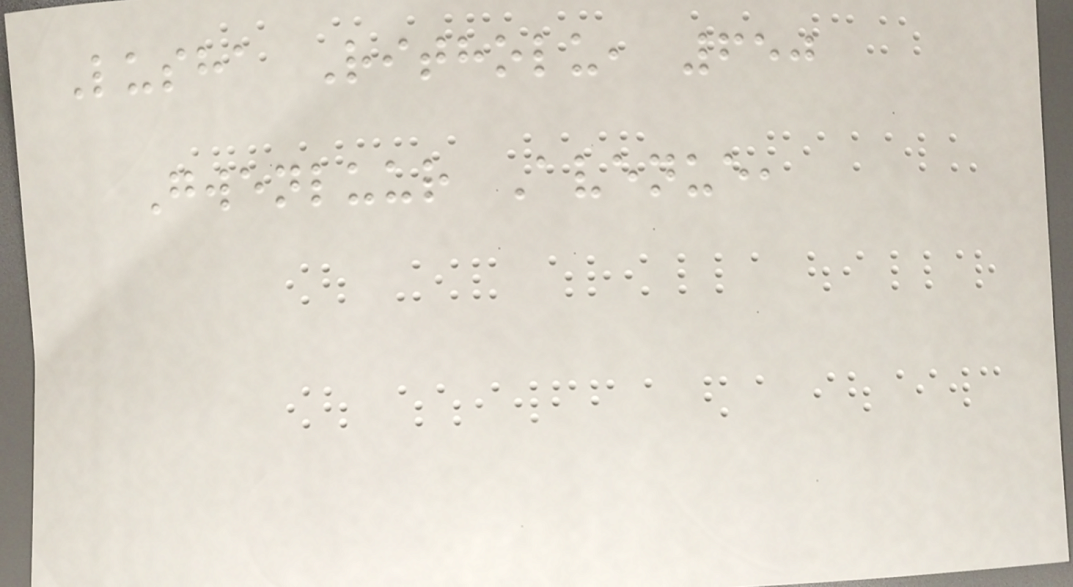Lusha Ritholu, 650
Gwenluur Avenue,
